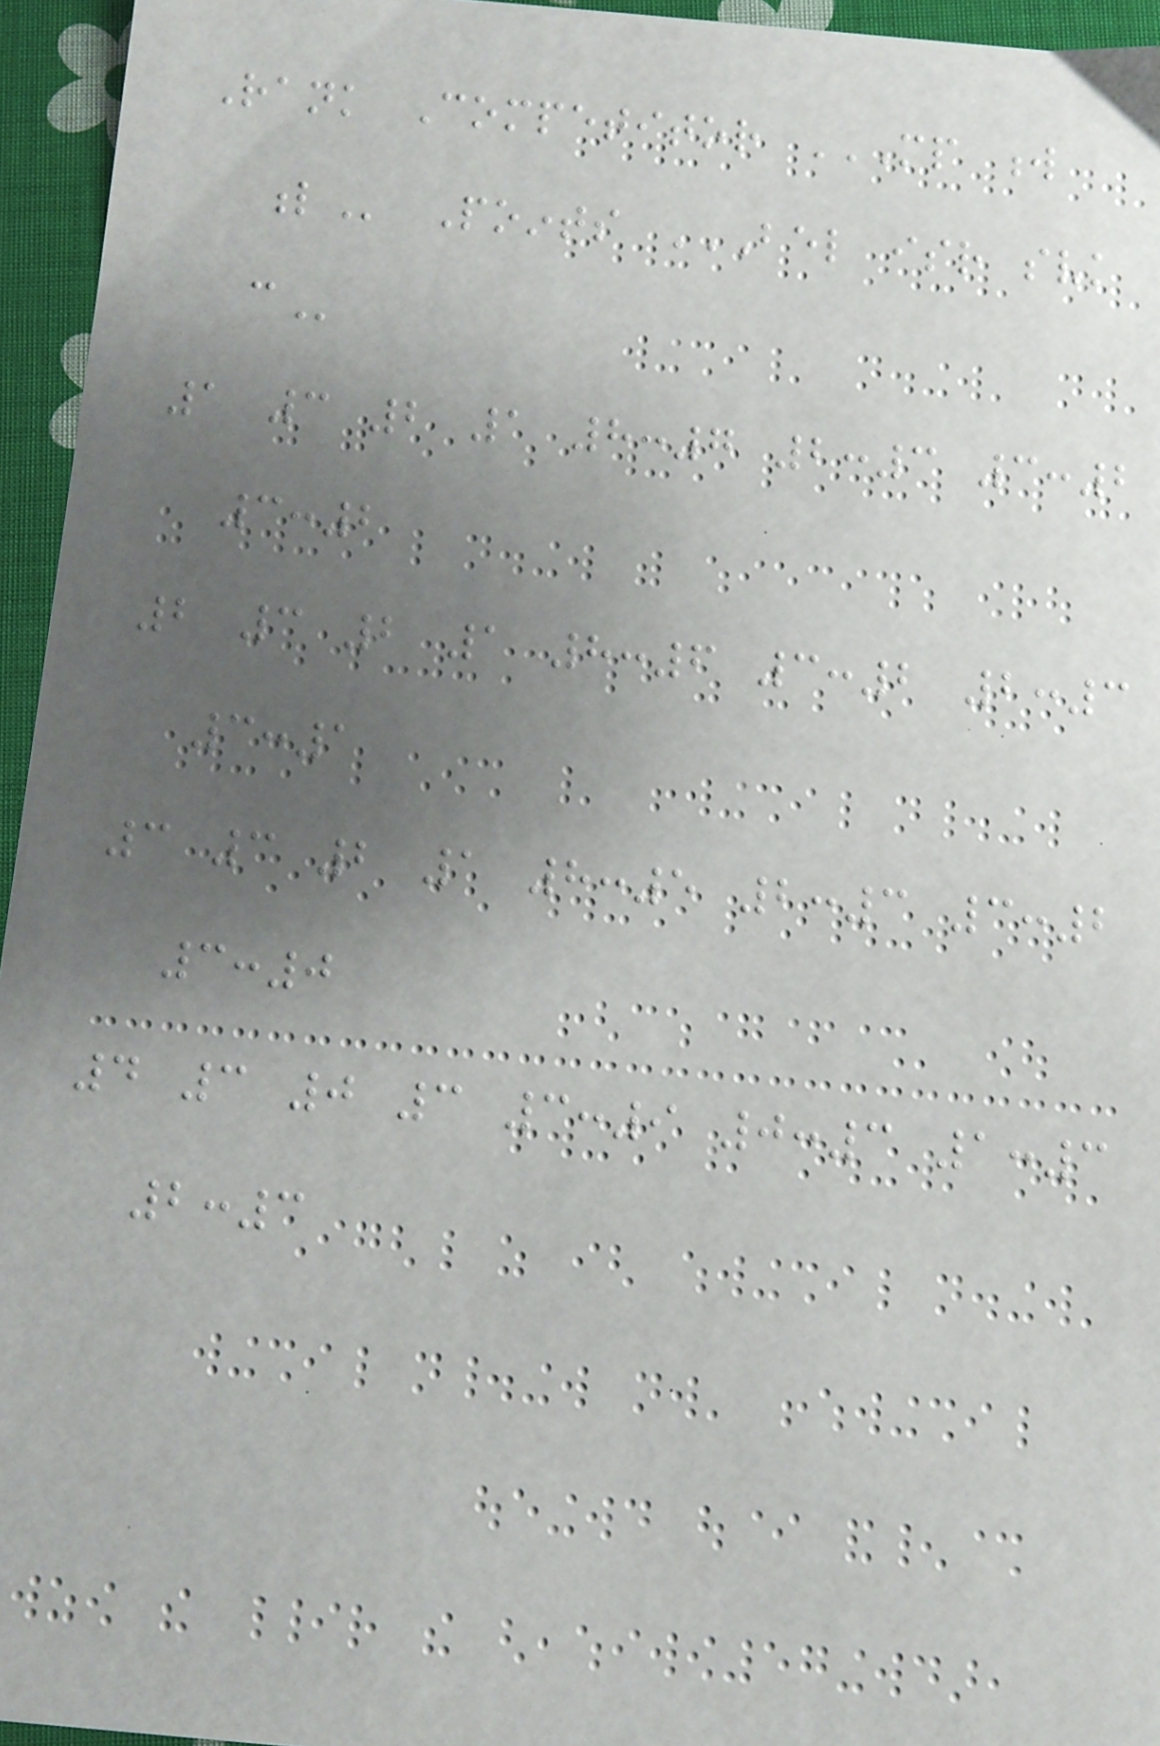Rank Competitor MP W
L Points BEL ISR SVK
CAN
1 3 2 1 8:7 2:3 3:2
3:2
2 3 2 1 8:6 3:2 2:3
3:1
3 3 2 1 8:5 2:3 3:2
3:0
4 3 0 3 3:9 0:3 1:3
2:3
